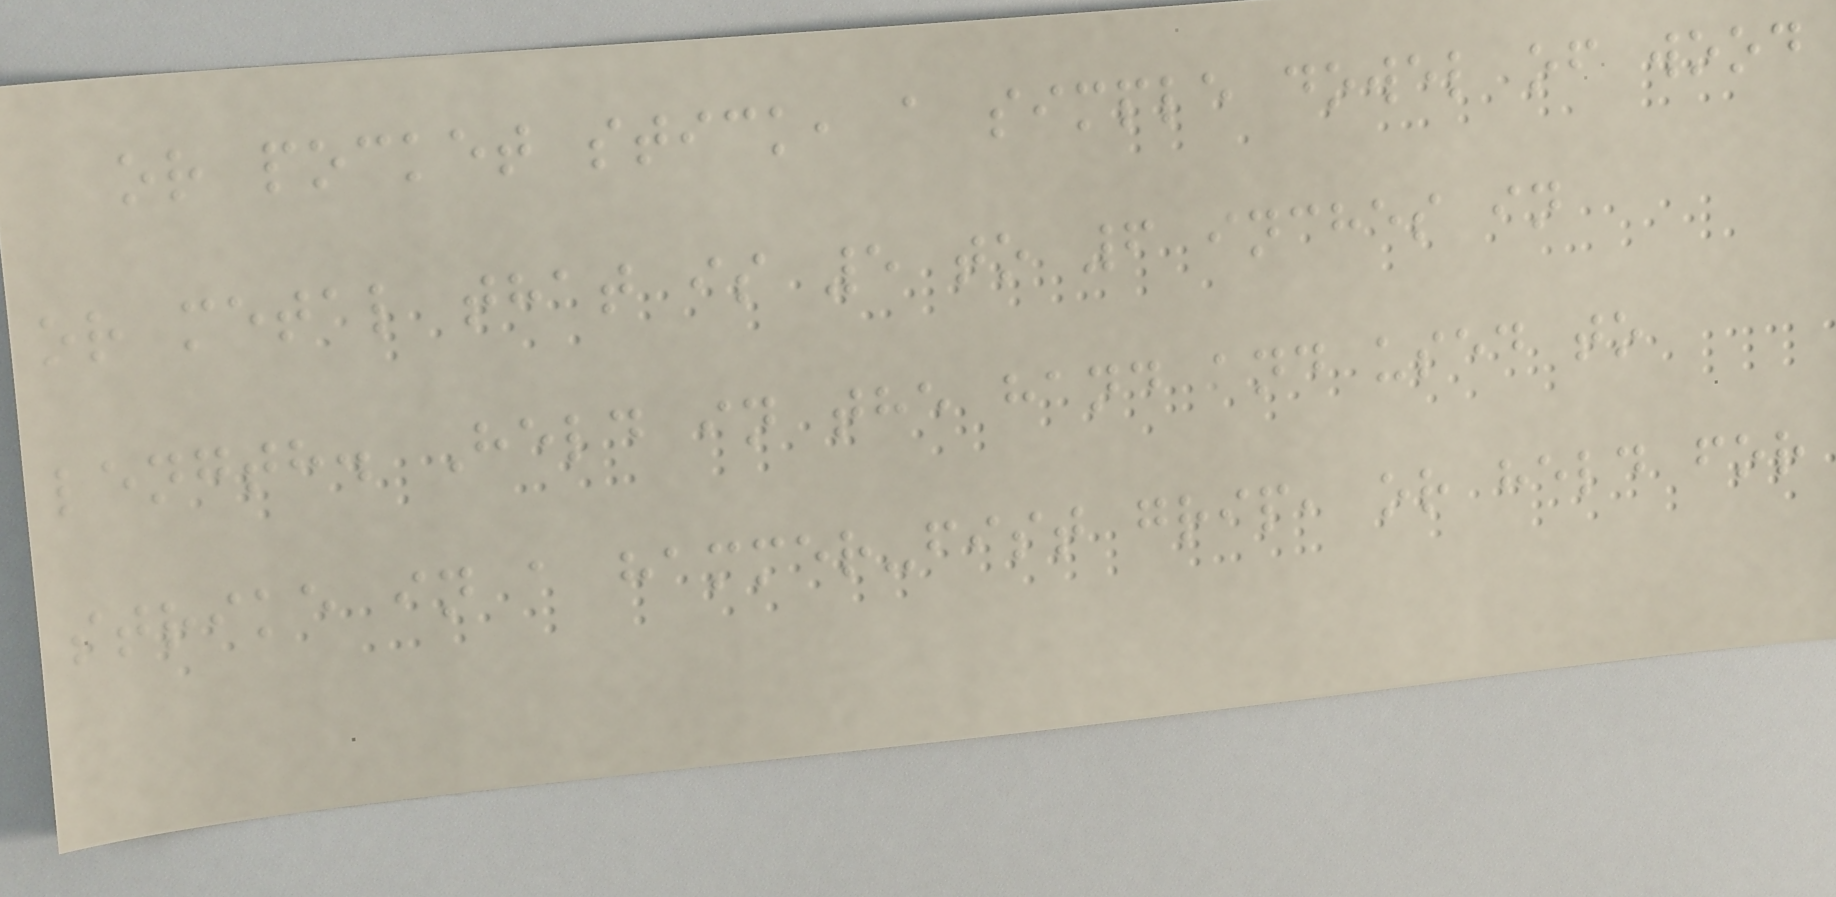or pocket stick, a simple dowel of wood
or metal that is 5 to 6 inches in
length. Held in the hand and used to
strike in a hammer-fist grip, or held for
